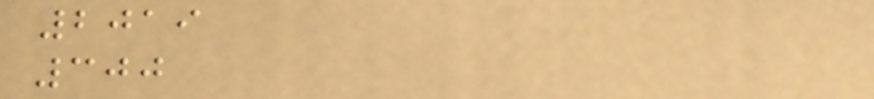2019
300
